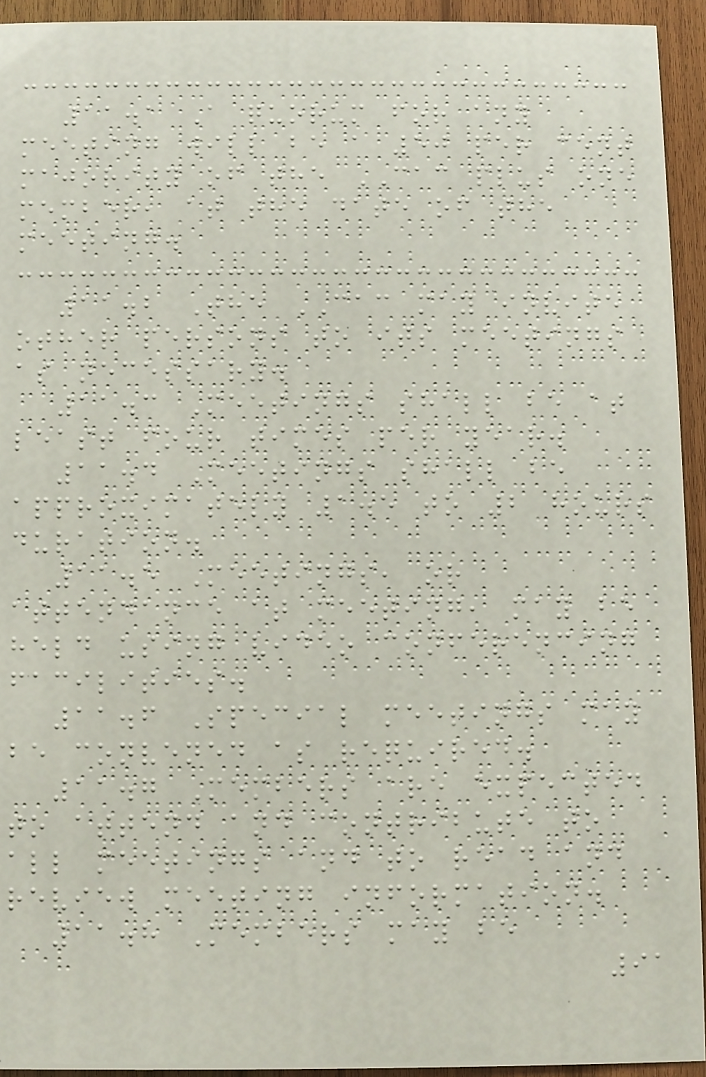11.1 A quorum for any
meeting will be a 50 per cent
majority of the CAC plus one
member, at the date of the
meeting.
11.2 The CAC may invite
other persons to its meetings
as necessary.
11.3 Meetings shall be at
least four times per year.
11.4 Meetings shall be
approximately 1.5 to 2 hours
duration.
11.5 Meetings, or
attendance at meeting, may be
held using video conferencing
facilities.
11.6 Special meetings may
be convened as required.
11.7 Members are expected
to attend and contribute to
all meetings and to read and
review meeting information.
11.8 Members may be
91
